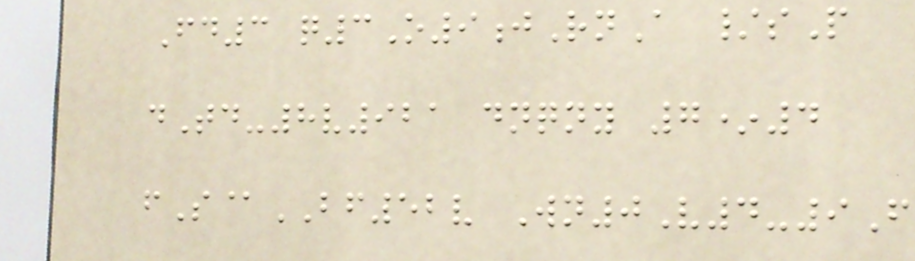Fd3 q3O9jRnA /sP
dTd-8v921 dnqny 7*4
fS@BF52v Wn0V4-9F
